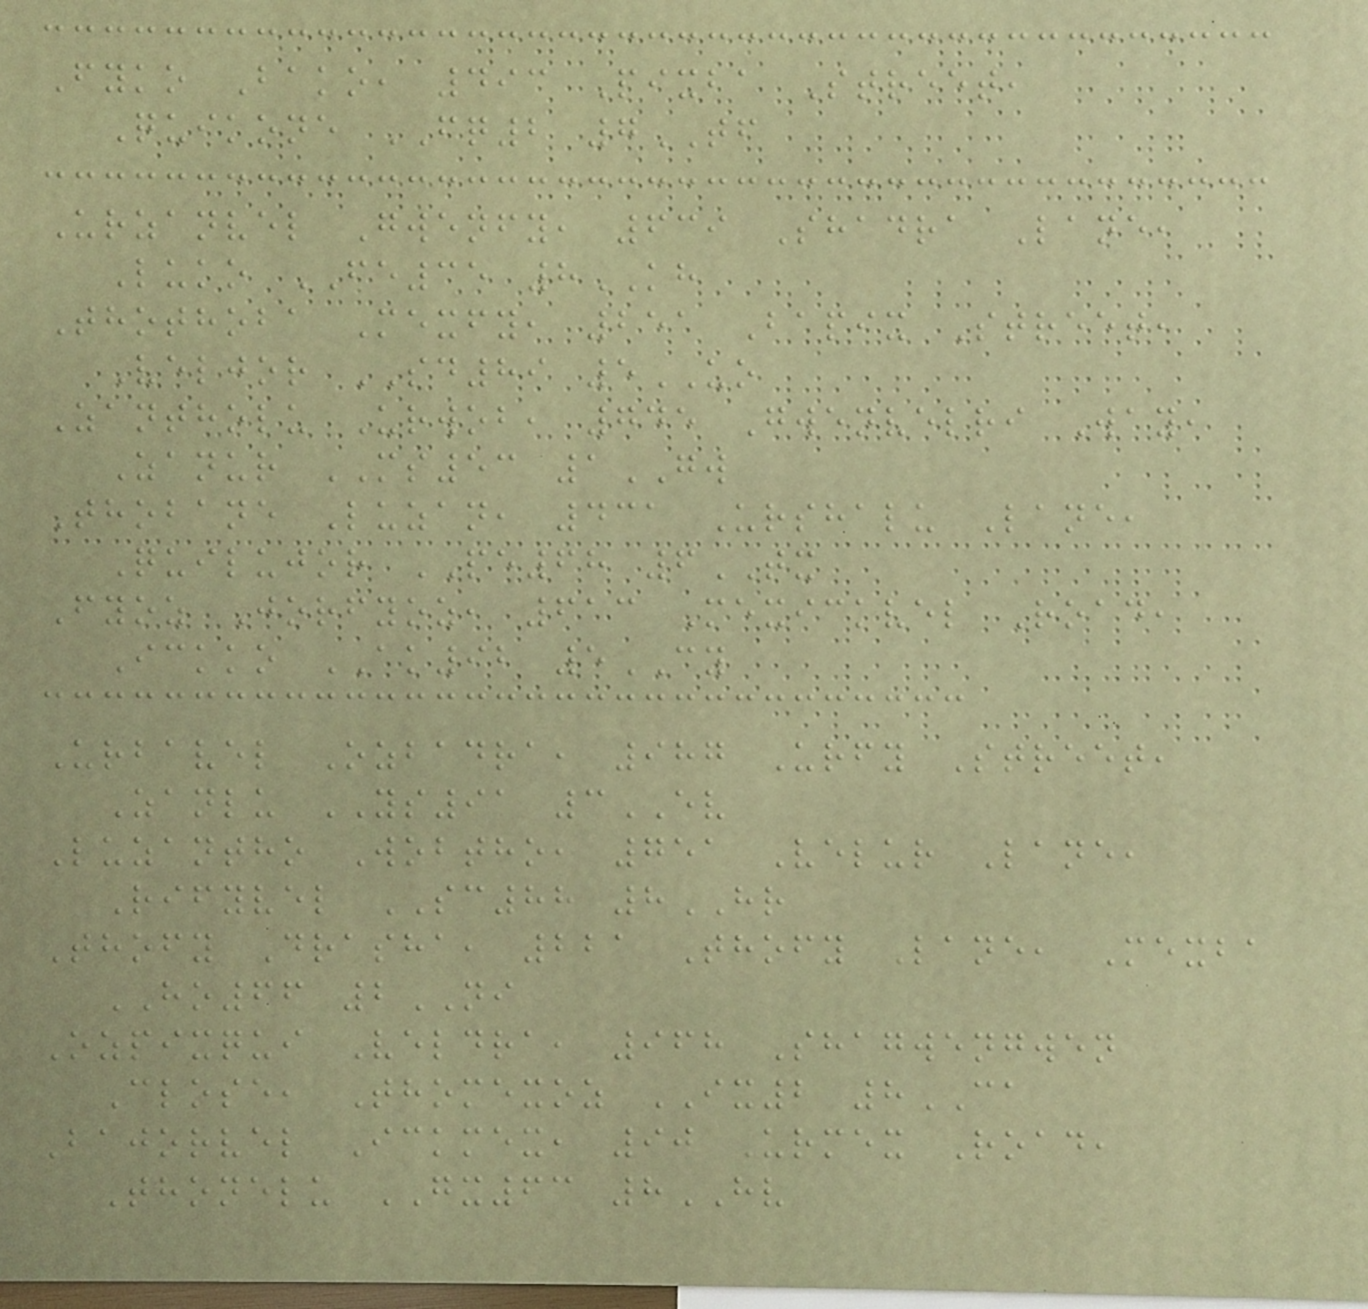Fyko Bako, 493 Pixba Street,
Quikone FQ2 7TF
Urzanvel Gwenfy, 639 Shadra Lane,
Luko FE35 8KH
Thothoba Mexfy, 251 Bapix Street,
Veljor SD89 5UO
Zantholu Urwob, 745 Gwenvelri Way,
Zanur MS53 1GW
Thobane Luzan, 431 Urshalu Lane,
Quilujor PE68 6TX
Fyoz Jorfyoz, 613 Mexickvel Road,
Ickko AK92 5CY
Urbavel Ozbadra, 987 Urfy Street,
Zanlu YS91 3EV
Luzantho Wobtho, 751 Velur Lane,
Rifyvel SC88 8HR
Thofy Drasha, 221 Thofy Lane, Mexba
HO66 2NI
Ozpixqui Veldra, 968 Shagwengwen
Close, Thomexoz IX2 8CA
Bajorvel Ickmex, 90 Urmex Road,
Thonelu GX63 8HV
